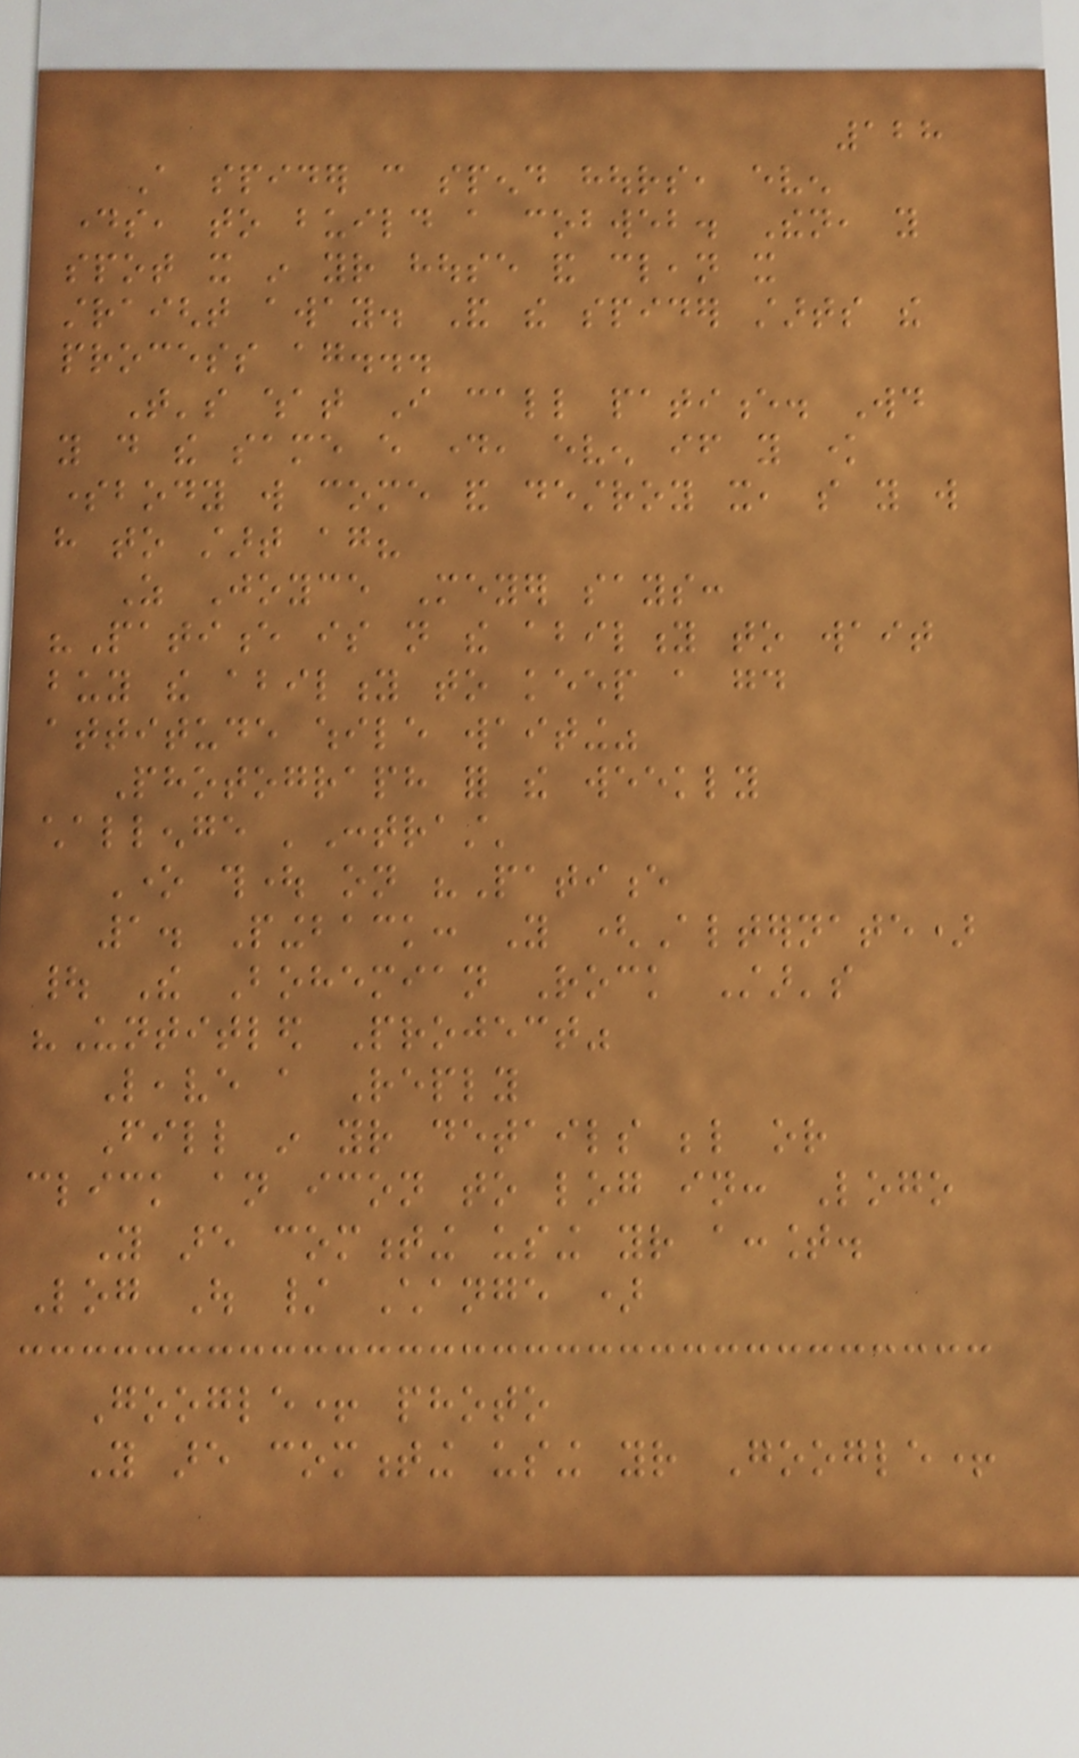128
A spider can spend hours, even
days, to build a cobweb. Then, you
spot it in your house and clean it
straight away. And the spider starts the
process again...
That's what I call patience. Would
you do the same every day, even if you know
somebody will come and destroy it, so you will
have to start again?
As Joyce Meyer says:
"Patience is not the ability to wait
buy the ability to keep a good
attitude while waiting"
Photograph for the weekly
challenge 'Contrast'
One thought on "Patience
1. Pingback: You (Alternate)
| The Bohemian Rock Star's
"Untitled Project"
Leave a Reply
Fill in your details below or
click an icon to log in: Logo
You are commenting using your account.
Log Out / Change )
Google+ photo
You are commenting using your Google+
